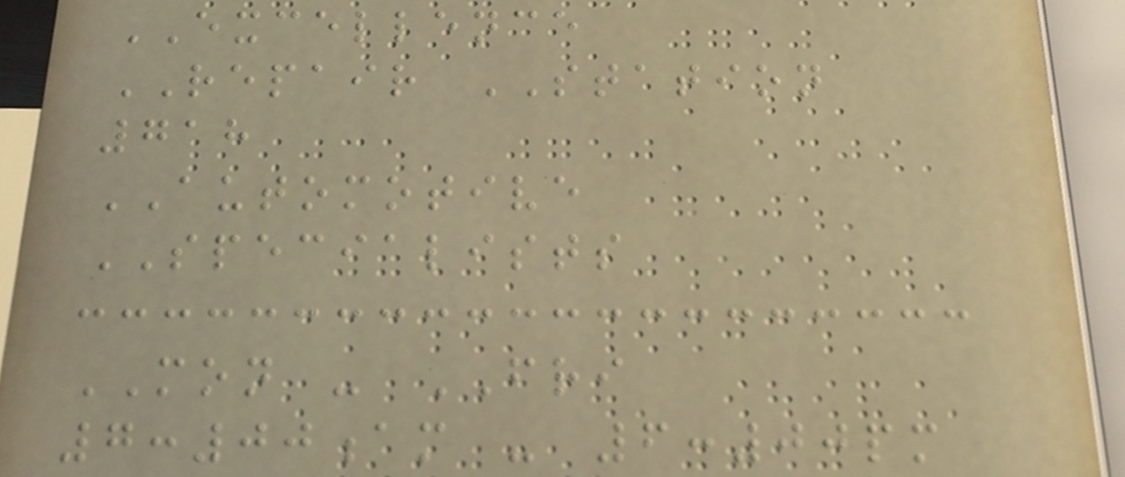EXCELLENCE
REPAIR STATION
718
AUTOMOTIVE
SPECIALISTS
MON - FRI
7:00am - 6:00pm
